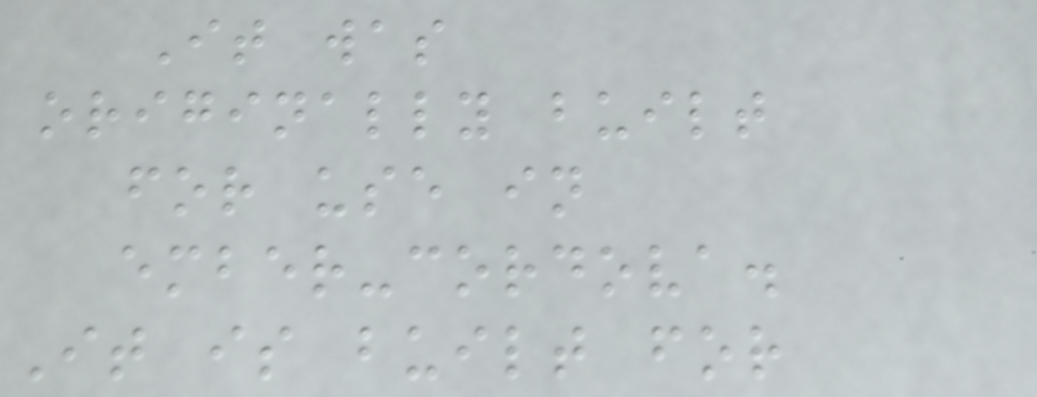It was
originally built
for use in
ember-cordova.
It is built for
